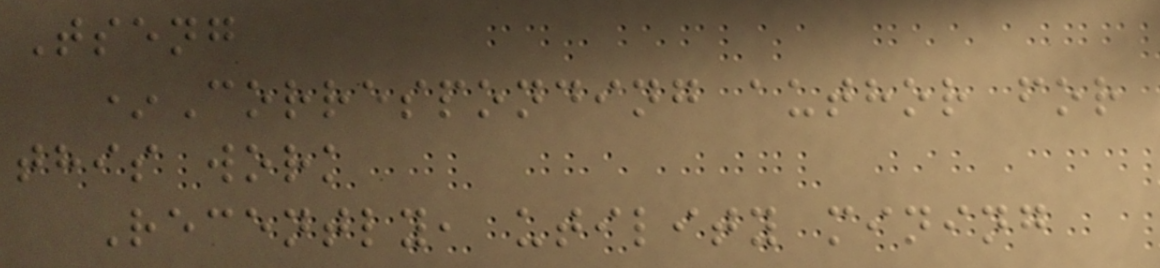Tseng
*Corresponding author for
this work
Recently, utility mining
